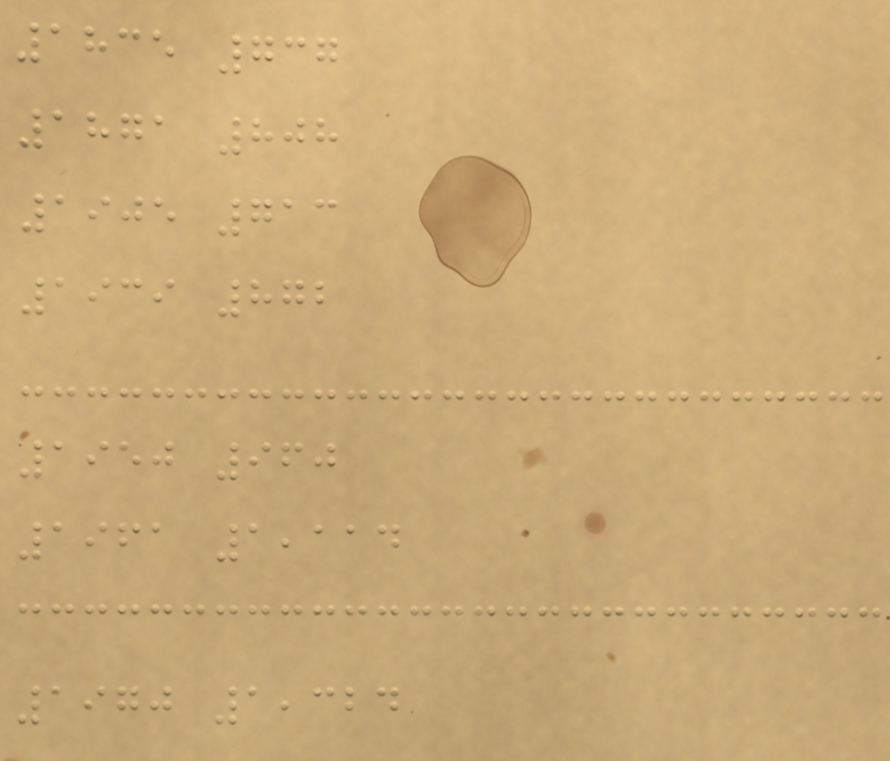1835 737
1871 808
1905 713
1939 872
1950 960
1961 1,114
1970 1,324
